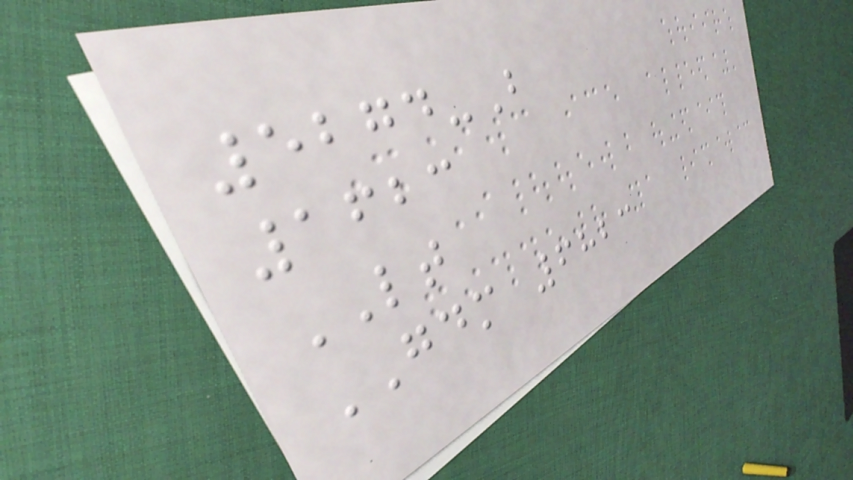5274-B
1623
LT
GDM 6823
